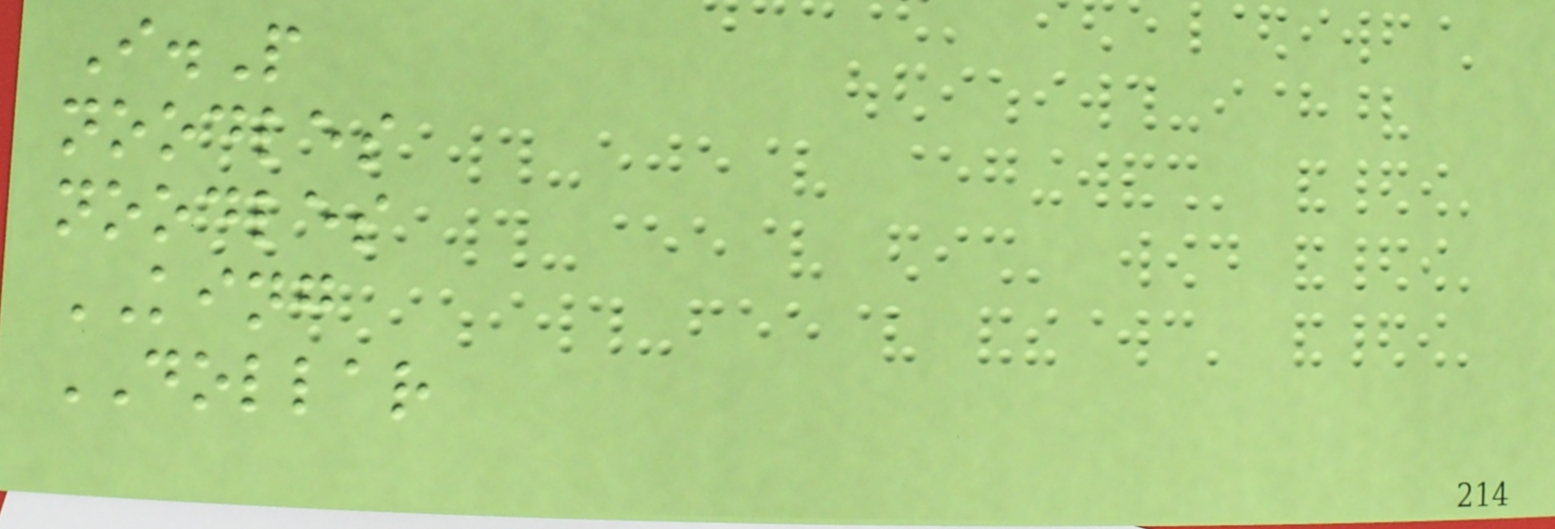I.P
noodles
noodles
KING
DOLLAR
